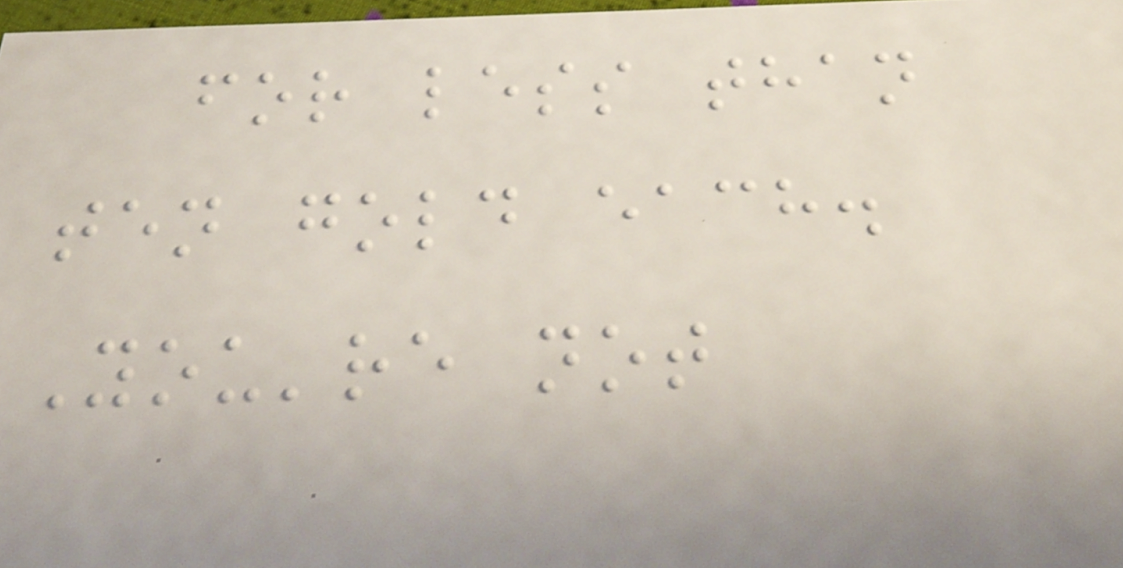for less than
ten gold each.
You're not
